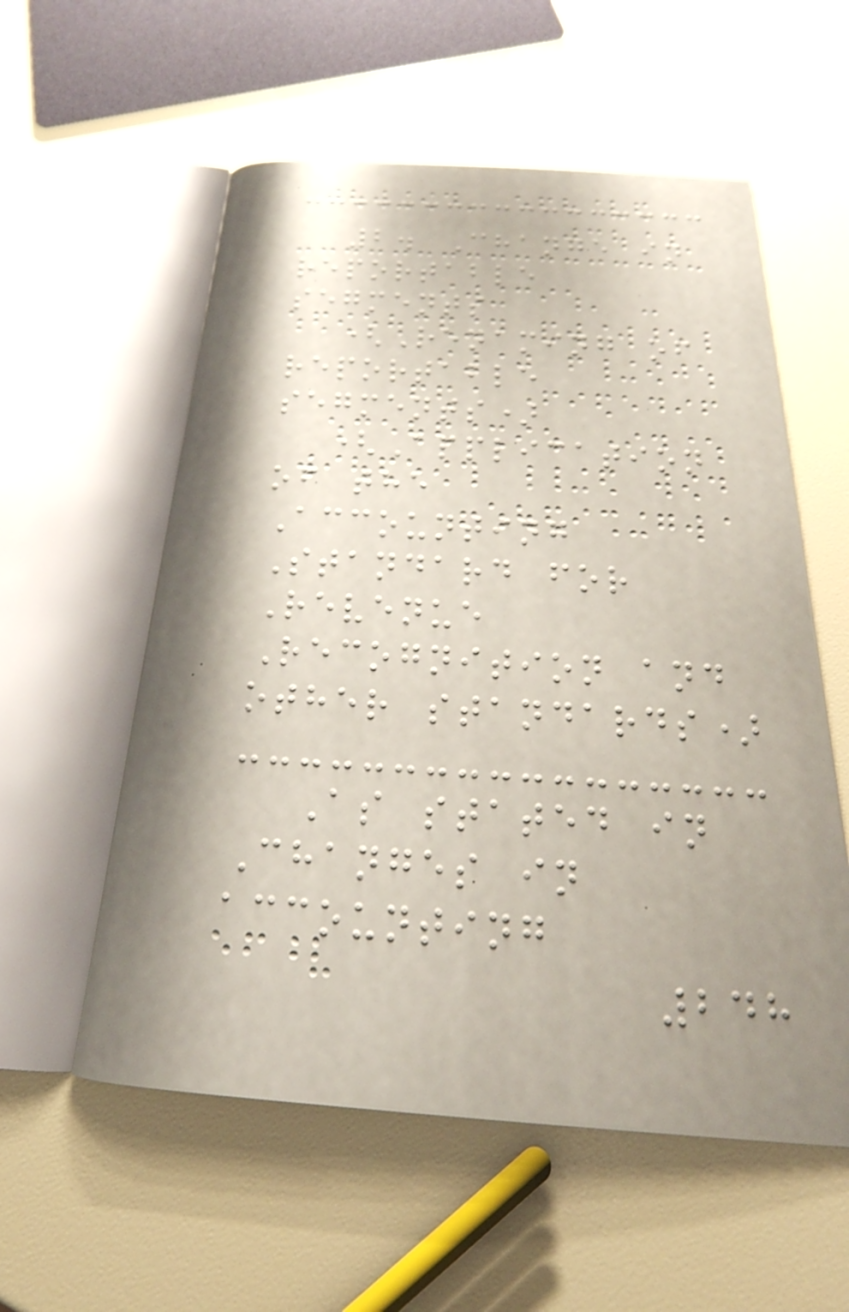2. Change in
reportable
segments
(Renaming of
reportable
segments)
(Application
of the
Accounting
Standard for
Revenue
Recognition and
other standards)
As stated in
Changes in
accounting
248
